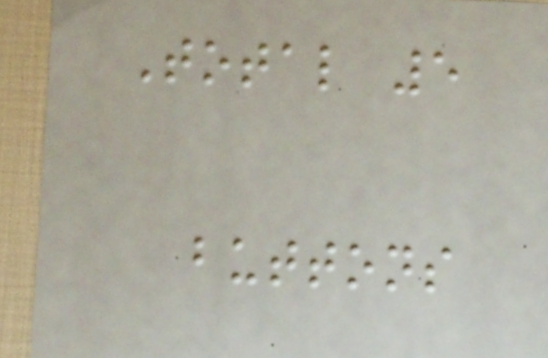Total 5
buttons
